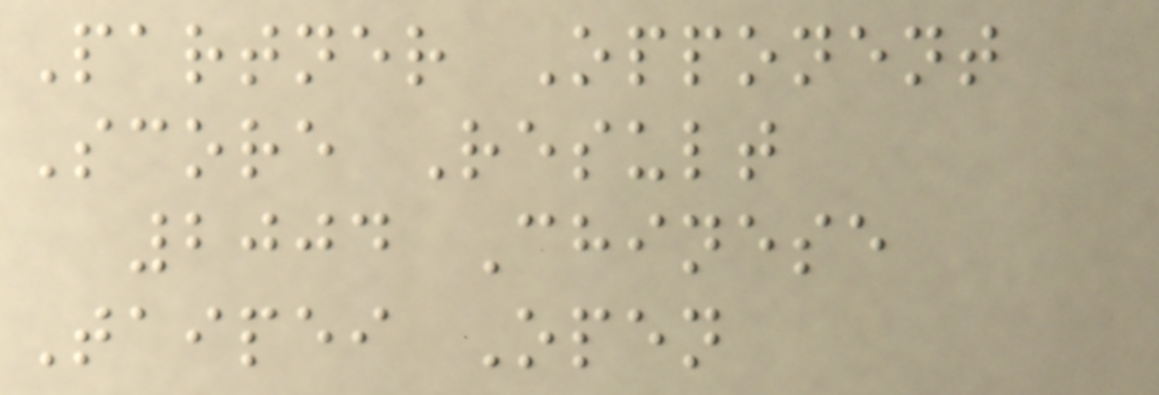Partner Opponent
Score Result
2004 Chinese
Taipei Open
